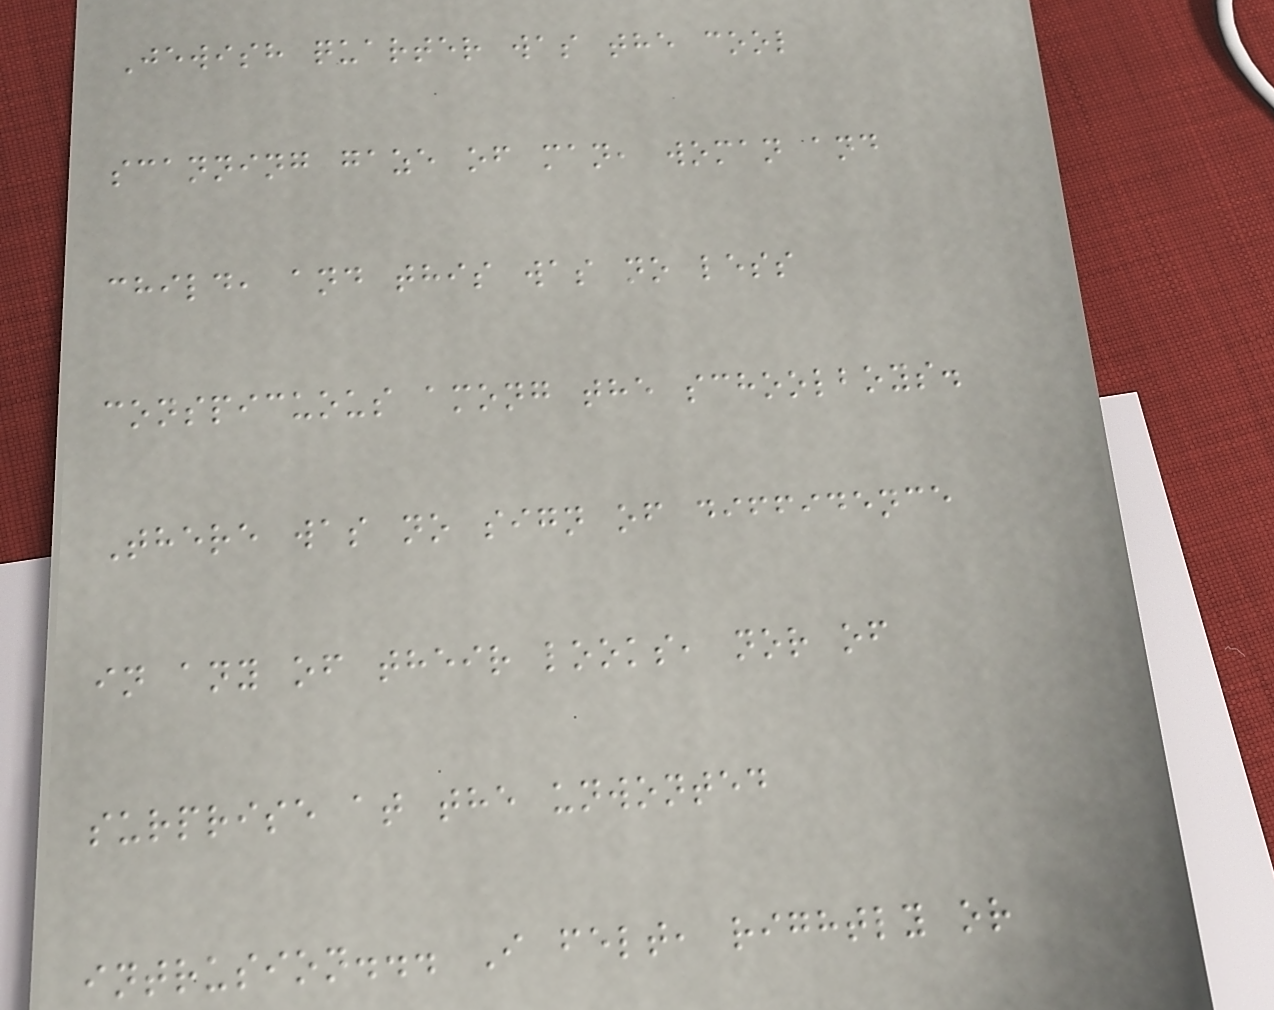Jewish quarter was the cool
scanning gaze of man, woman and
child, and this was no less
conspicuous among the schoolboys.
There was no sign of diffidence
in any of their looks, nor of
surprise at the unwonted
intrusion... I felt, rightly or
